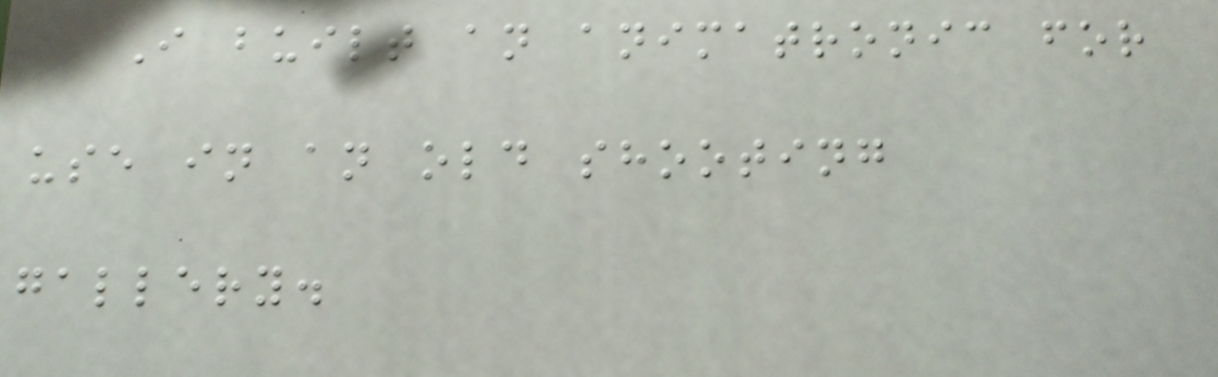I built an animatronic for
use in an old shooting
gallery.
